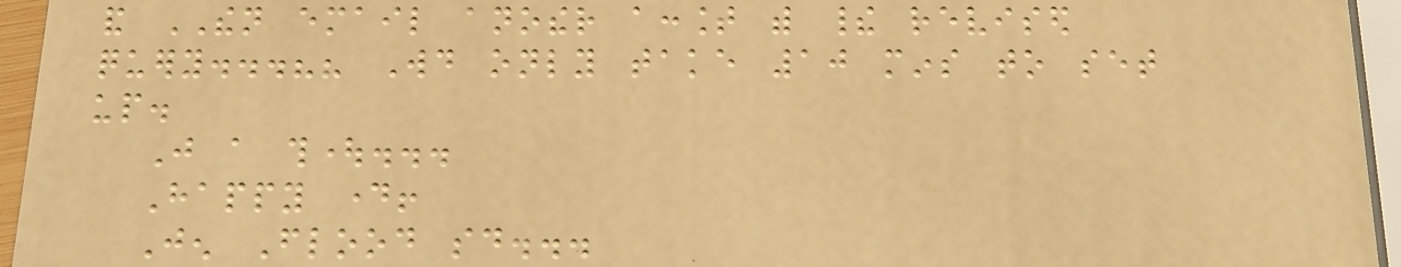and THEN email another account with their revised
query...?? Would only take 10 mins to set
up.
Just a thought...
Happy day!
Jen Flood said...
